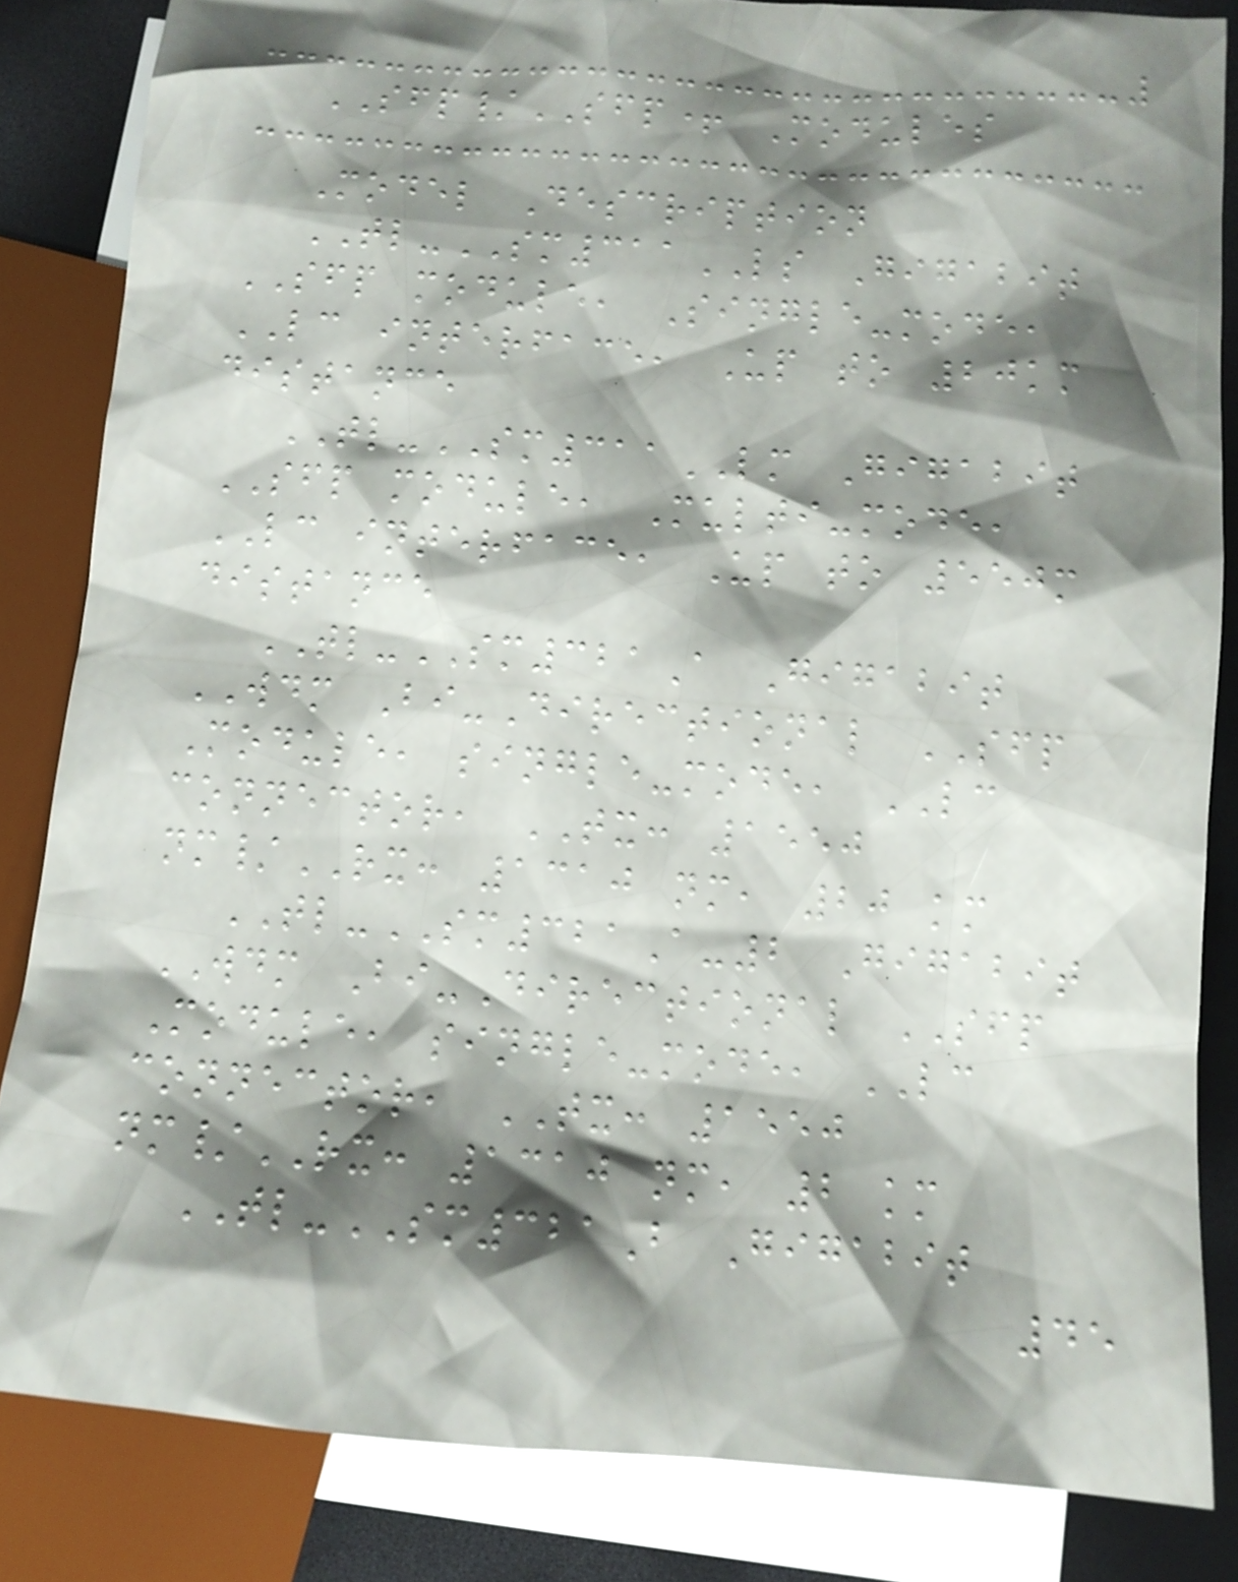SFP/SFP+ Modules
Model Description
TL-SM311LS Gigabit
SFP module, Single-mode,
LC interface, Up to 20km
distance
TL-SM311LM Gigabit
SFP module, Multi-mode,
LC interface, Up to 550m
distance
TL-SM321A Gigabit
WDM Bi-Directional SFP
Module, single-mode, LC
connector, TX: 1550
nm/RX: 1310 nm, 20 km
TL-SM321A-2 Gigabit
WDM Bi-Directional SFP
Module, single-mode, LC
connector, TX: 1550
nm/RX: 1310 nm, 2 km
TL-SM321B Gigabit
45
